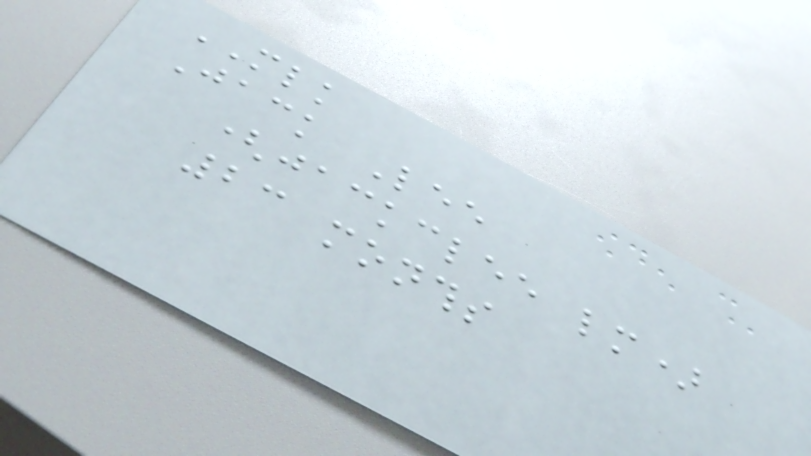MLK
Jack Lee
(jackclee lm)
23 months
